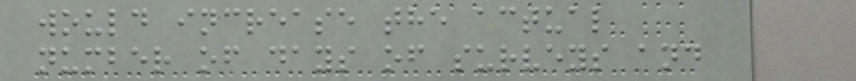would increase the actual
number of days of surveys and
